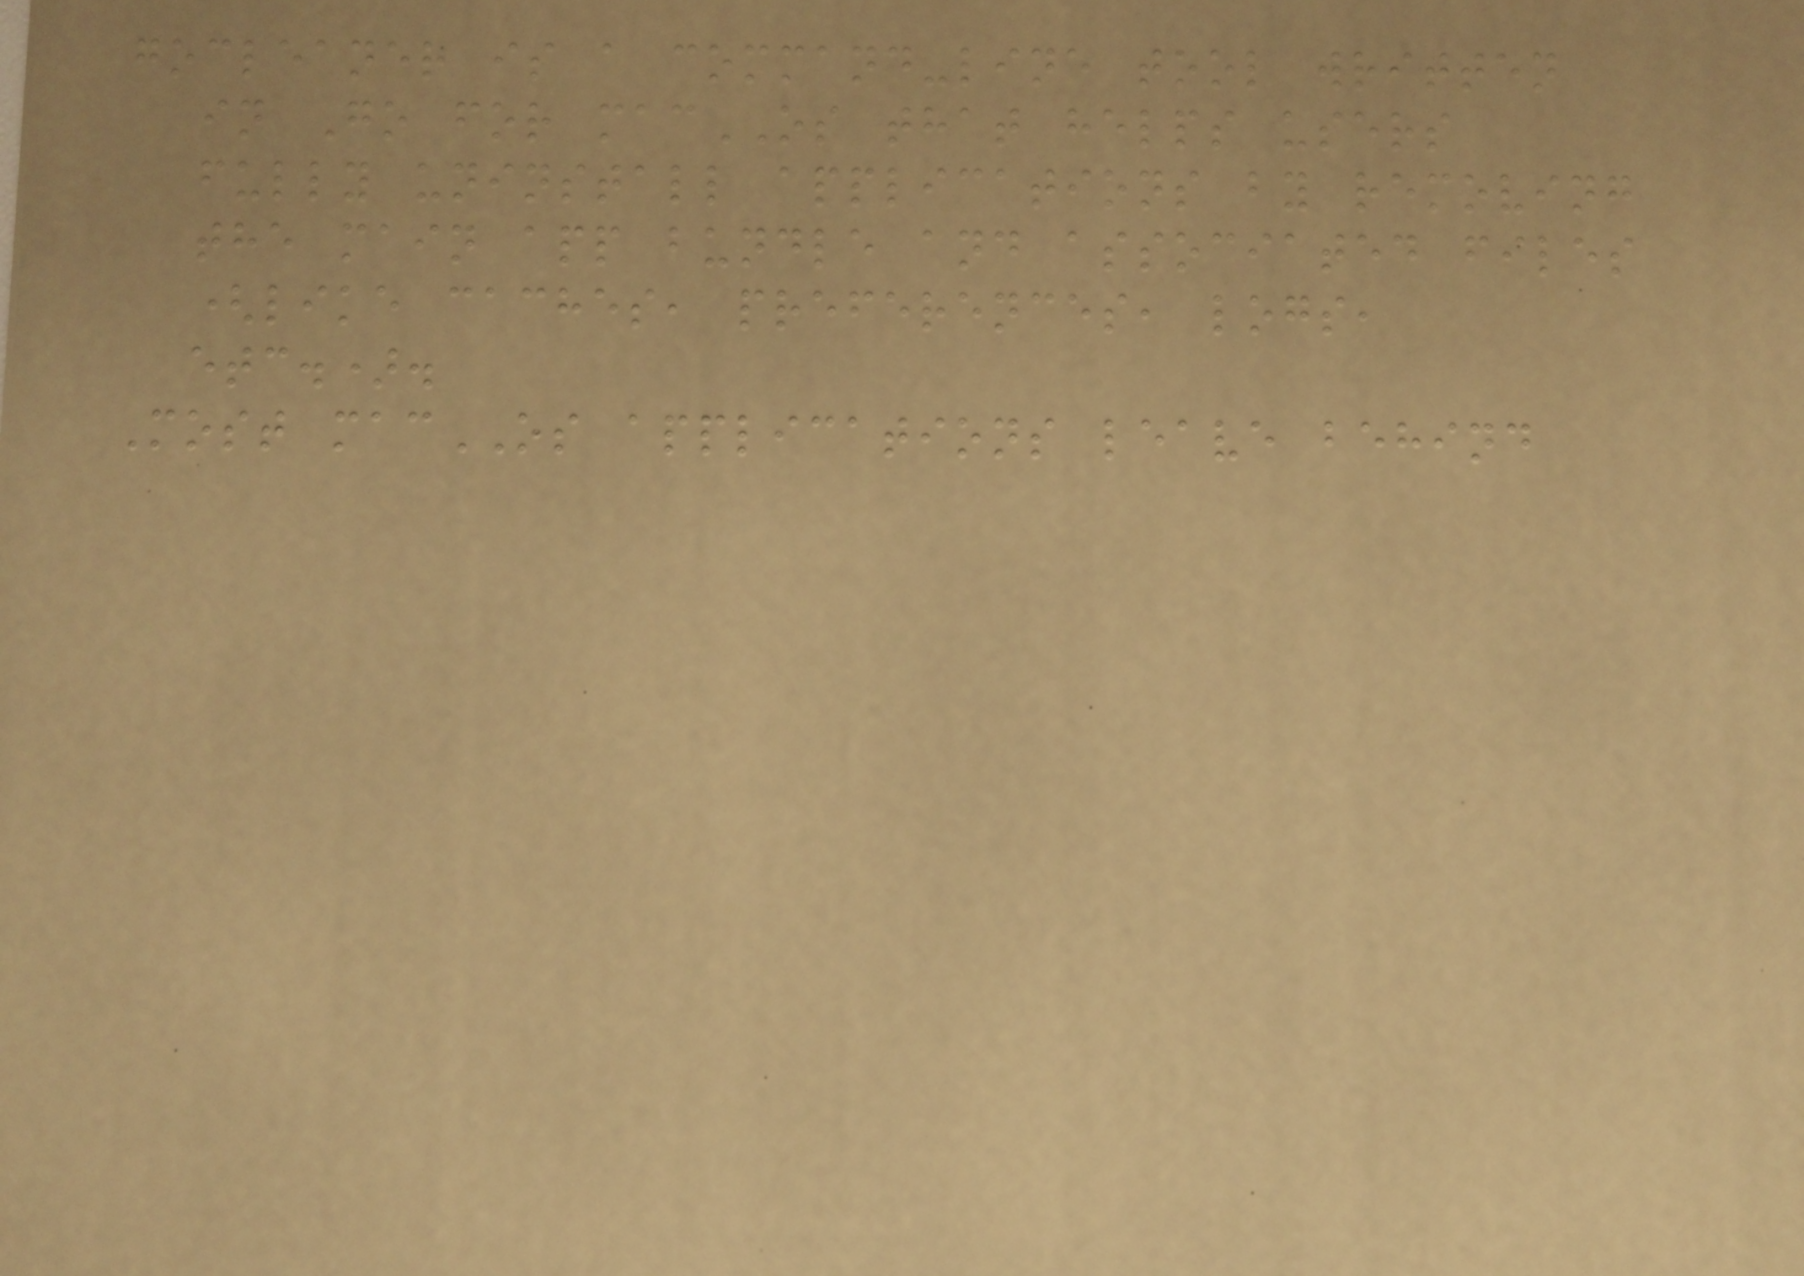gocleaner is a command-line tool written
in Go for macOS that helps users
fully uninstall applications by removing
the main app bundle and associated files
(like caches, preferences, logs,
etc.).
Most macOS applications leave behind
